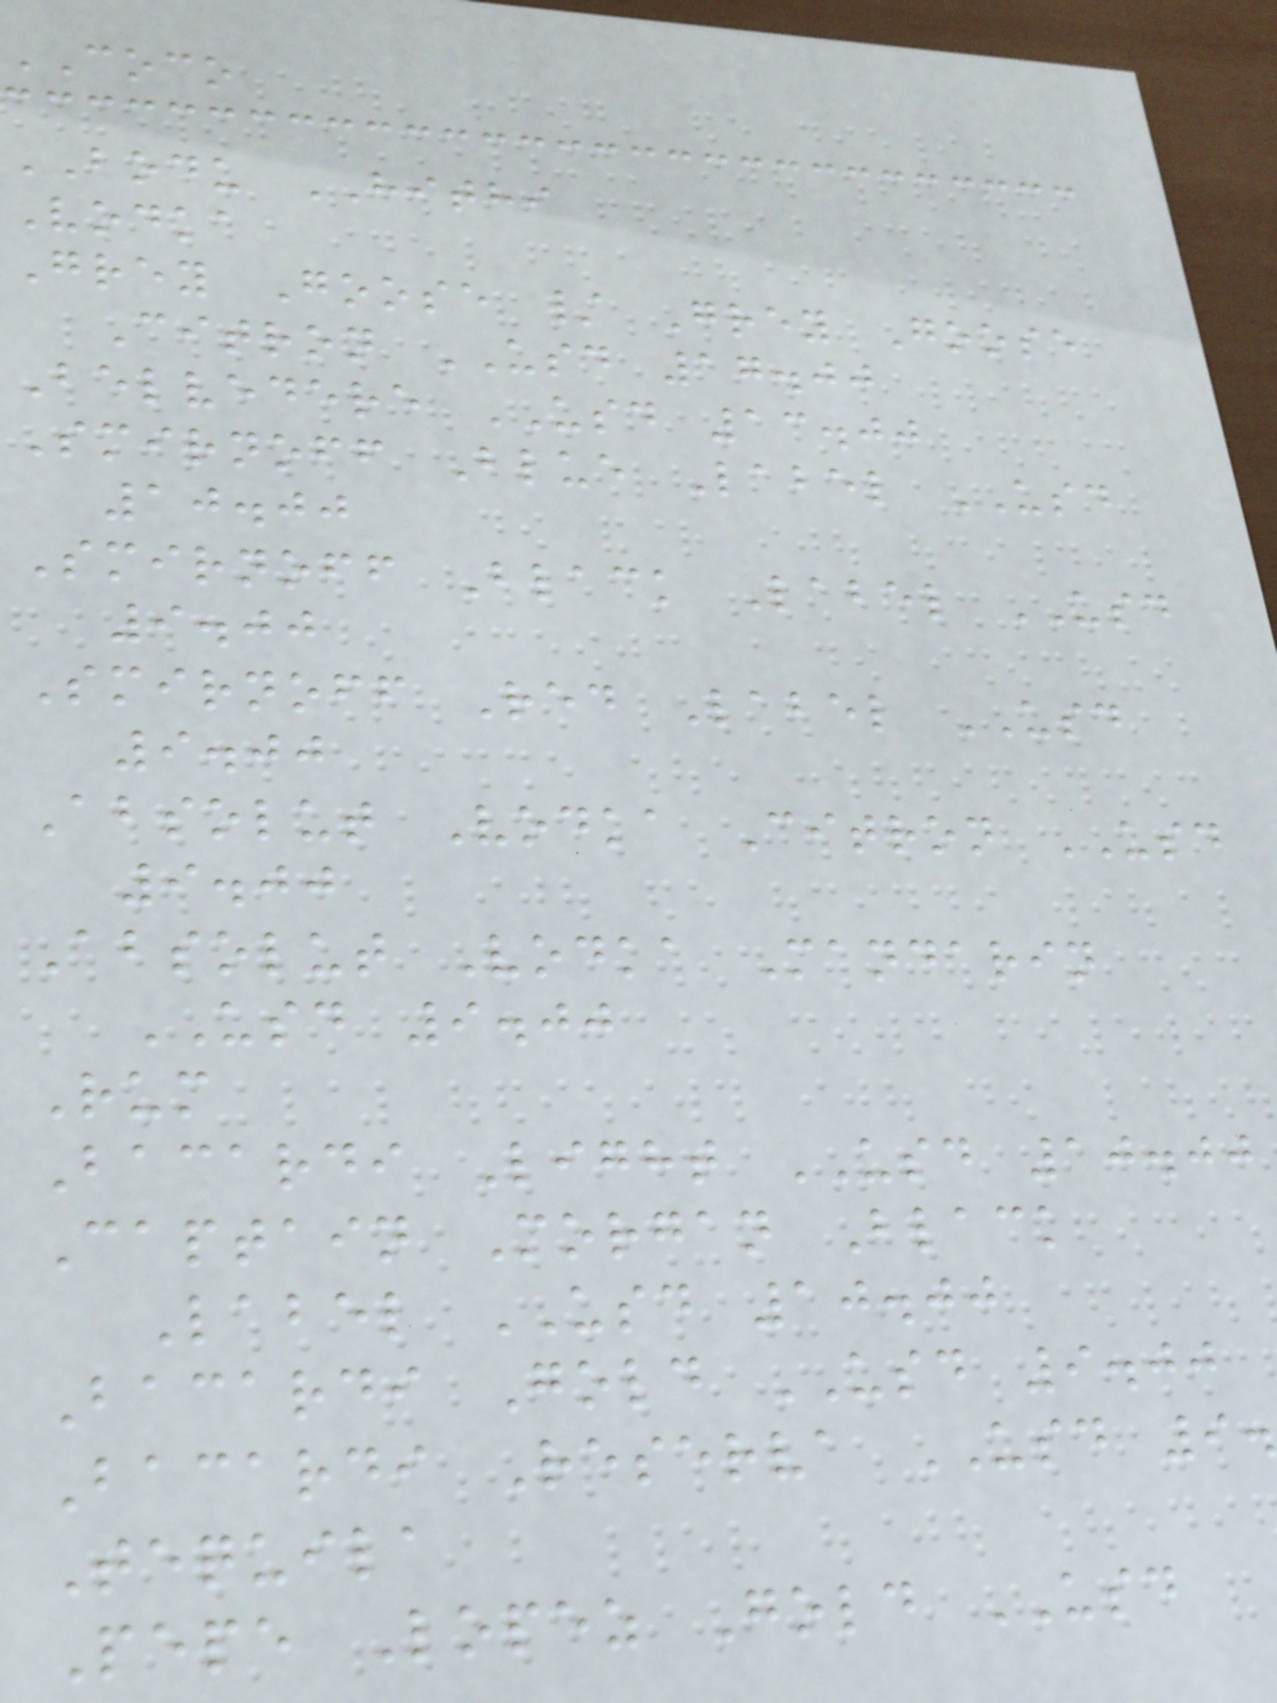COCO
BODU HITHI
Vodka
Grey Goose / Grey Goose
Citron USD 17.00
Belvedere USD 13.00
Smirnoff Blue Label USD
10.00
Smirnoff Black Label USD
9.00
Smirnoff Red Label USD
9.00
Absolut Vodka Citron USD
9.00
Absolut Vodka Mandarin
USD 9.00
Rum
Bacardi Light USD 10.00
Captain Morgan Black
Label USD 10.00
Bacardi Gold USD 9.00
Bacardi Reserva USD 9.
Tequila
Pepe Lopez Gold USD
